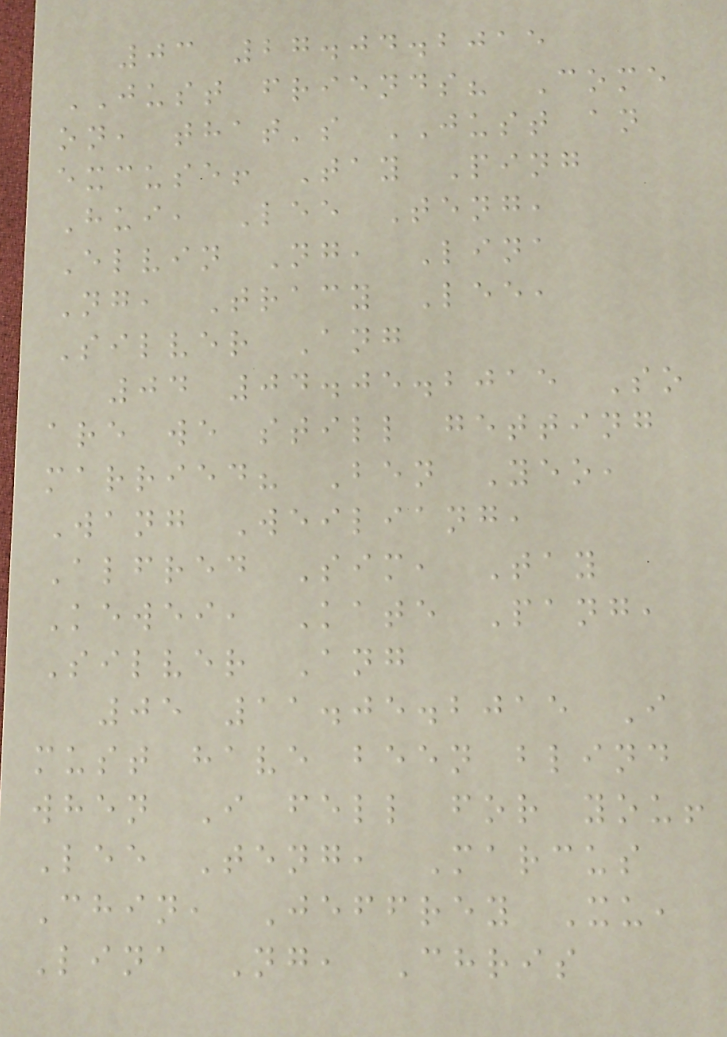03 27.04.2015
JUST friends? Come
on, that's JUST an
excuse! Tay Ping
Hui, Lee Teng,
Elvin Ng, Lina
Ng, Tracy Lee,
Silver Ang
04 04.05.2015 So
are we still getting
married? Ben Yeo,
Wang Weiliang,
Alfred Sim, Tay
Kewei, Kate Pang,
Silver Ang
05 11.05.2015 I
must have been blind
when I fell for you!
Lee Teng, Marcus
Chin, Jeffrey Xu,
Lina Ng, Chris
